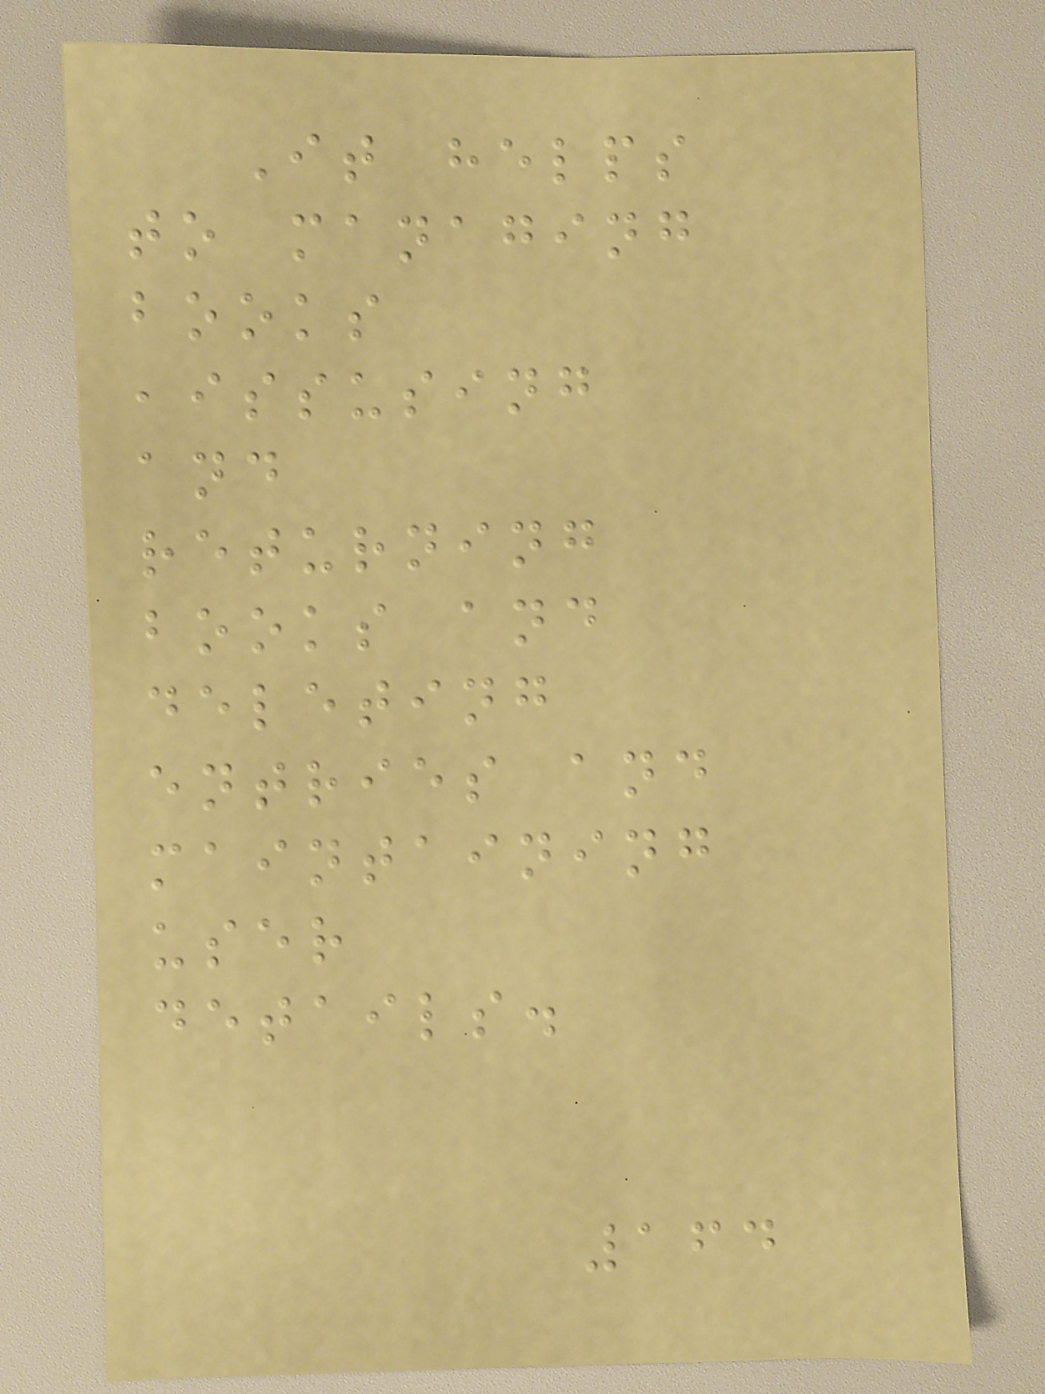It helps
to managing
books
,issusing
and
returning
books and
deleting
entries and
maintaining
user
details.
164
